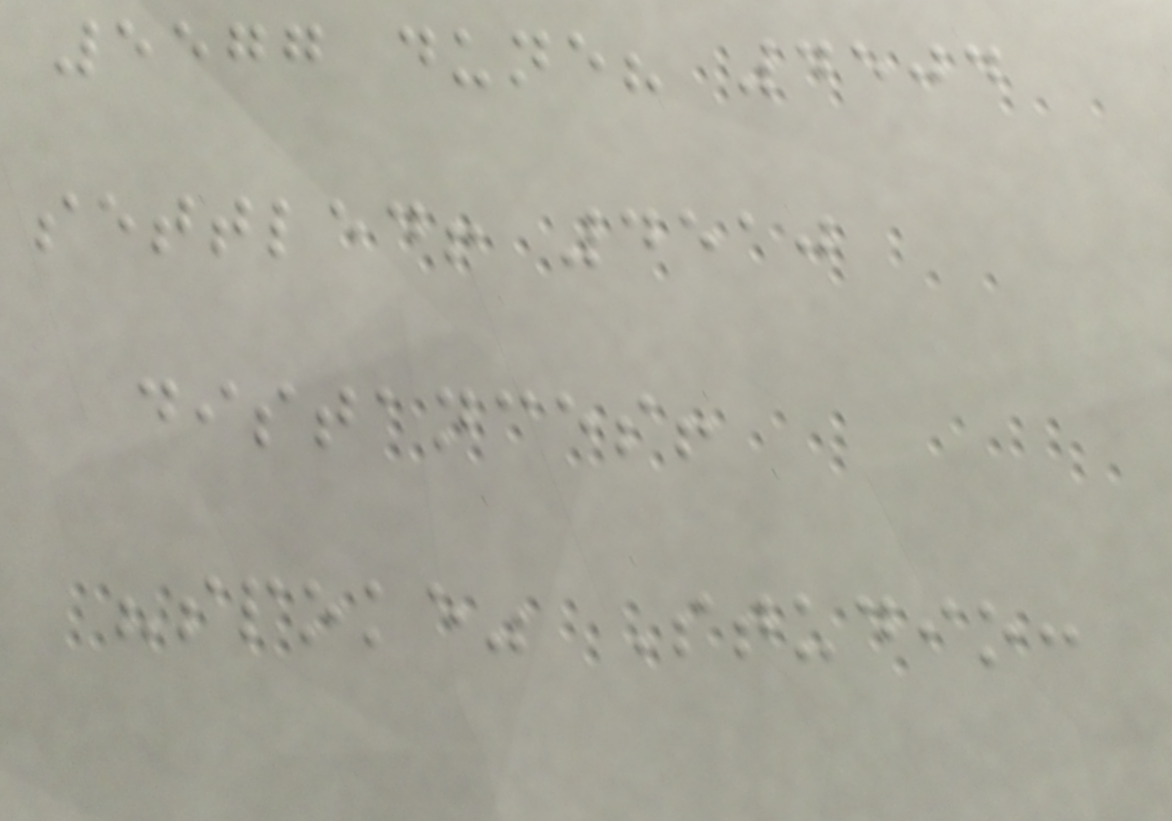5577 dune? 4504
settled! 4510
distances!
"spoke" Studio:
